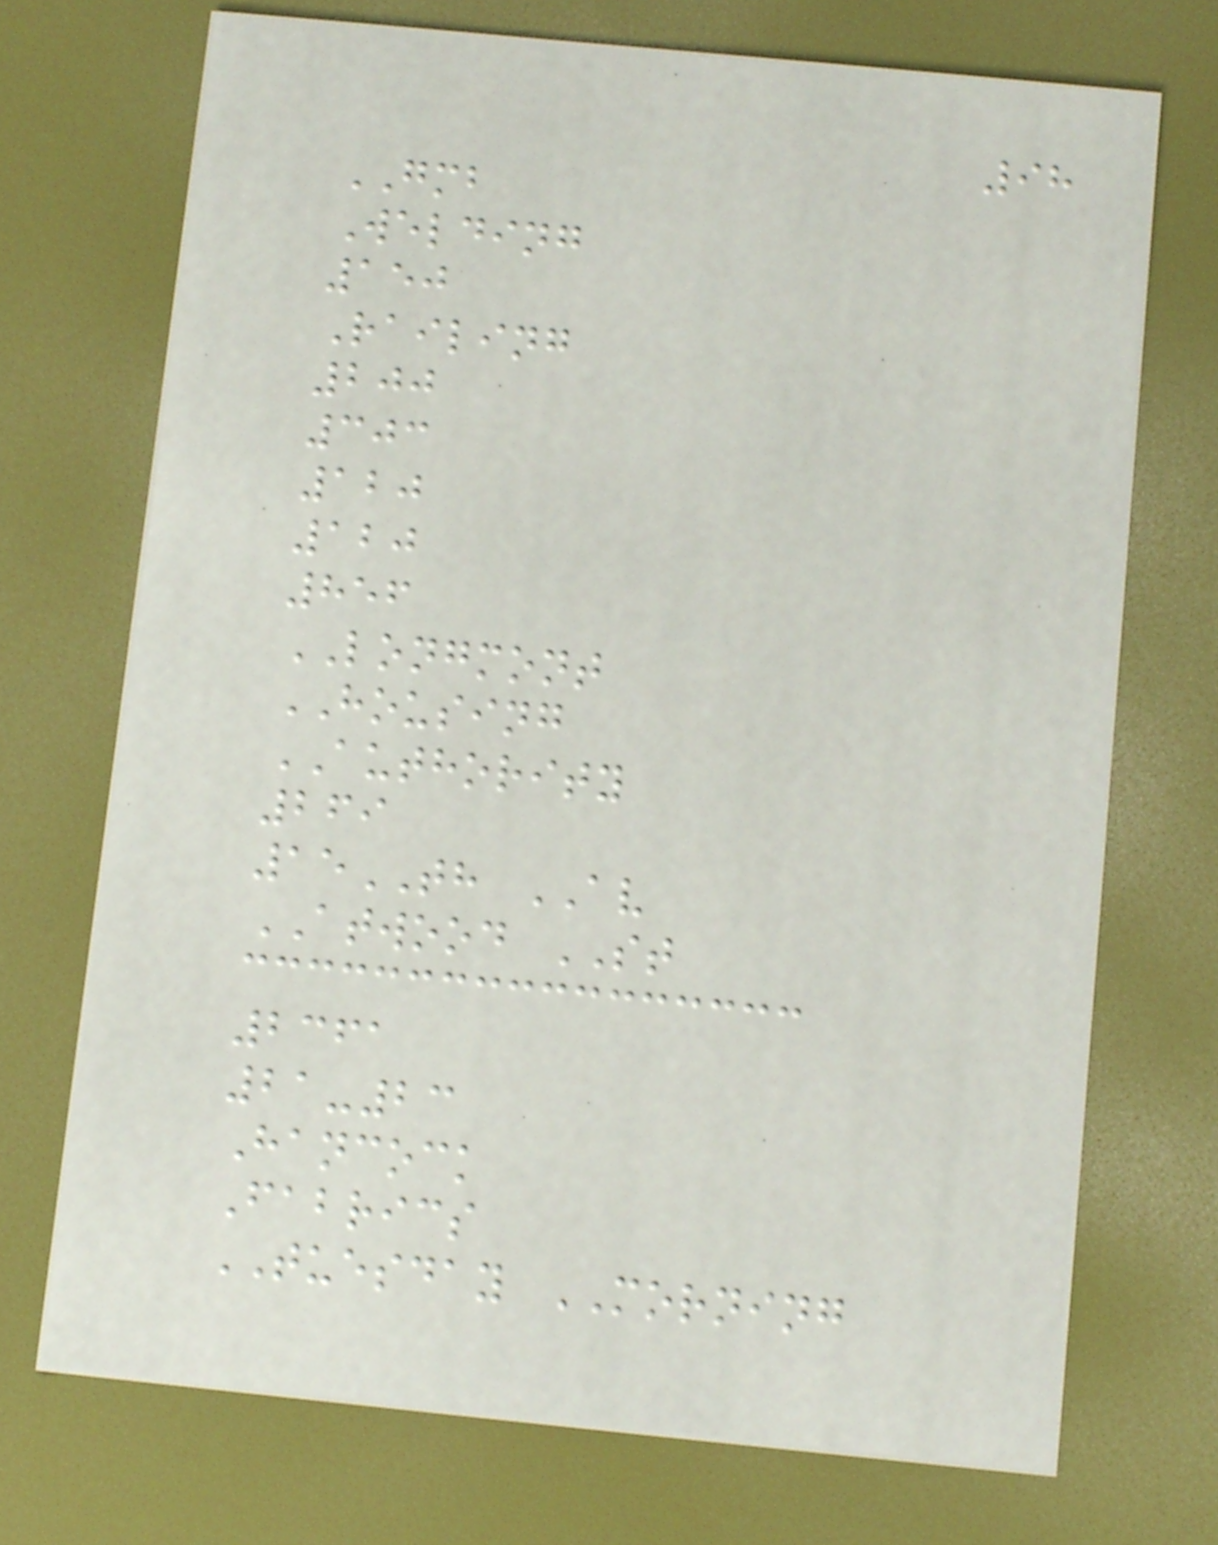98
GMB
Welding
150
Railing
200
303
120
120
856
LONGMONT
HOUSING
AUTHORITY
269
15TH AV
ATWOOD ST
2361
21-23
Hancock
Fabrics
TUESDAY MORNING
